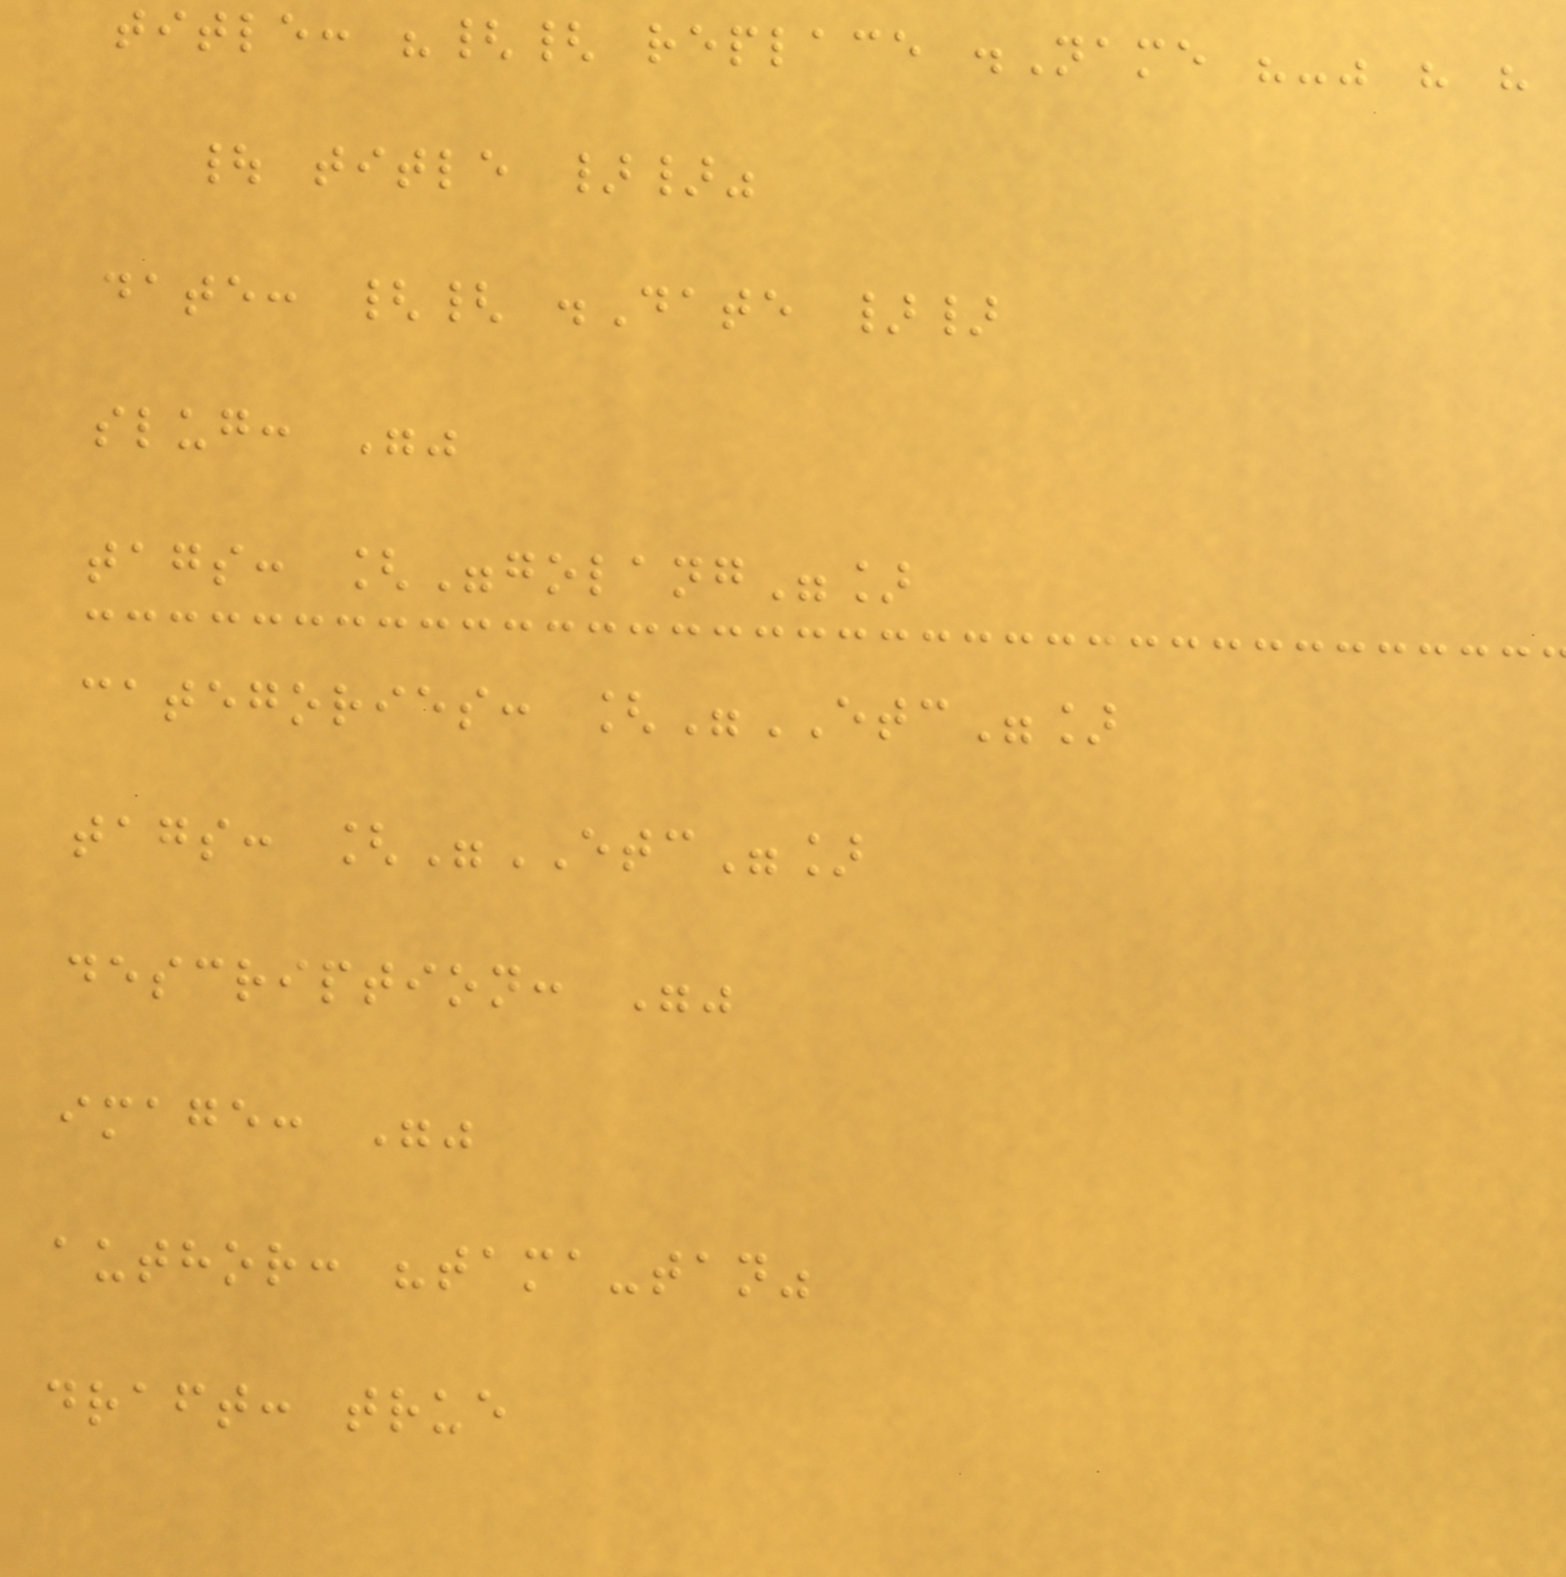title: "{{ replace .Name "-" " "
| title }}"
date: {{ .Date }}
slug: ""
tags: ["golang"]
categories: ["ETC"]
tags: ["ETC"]
description: ""
image: ""
author: "tama-tan"
draft: true
